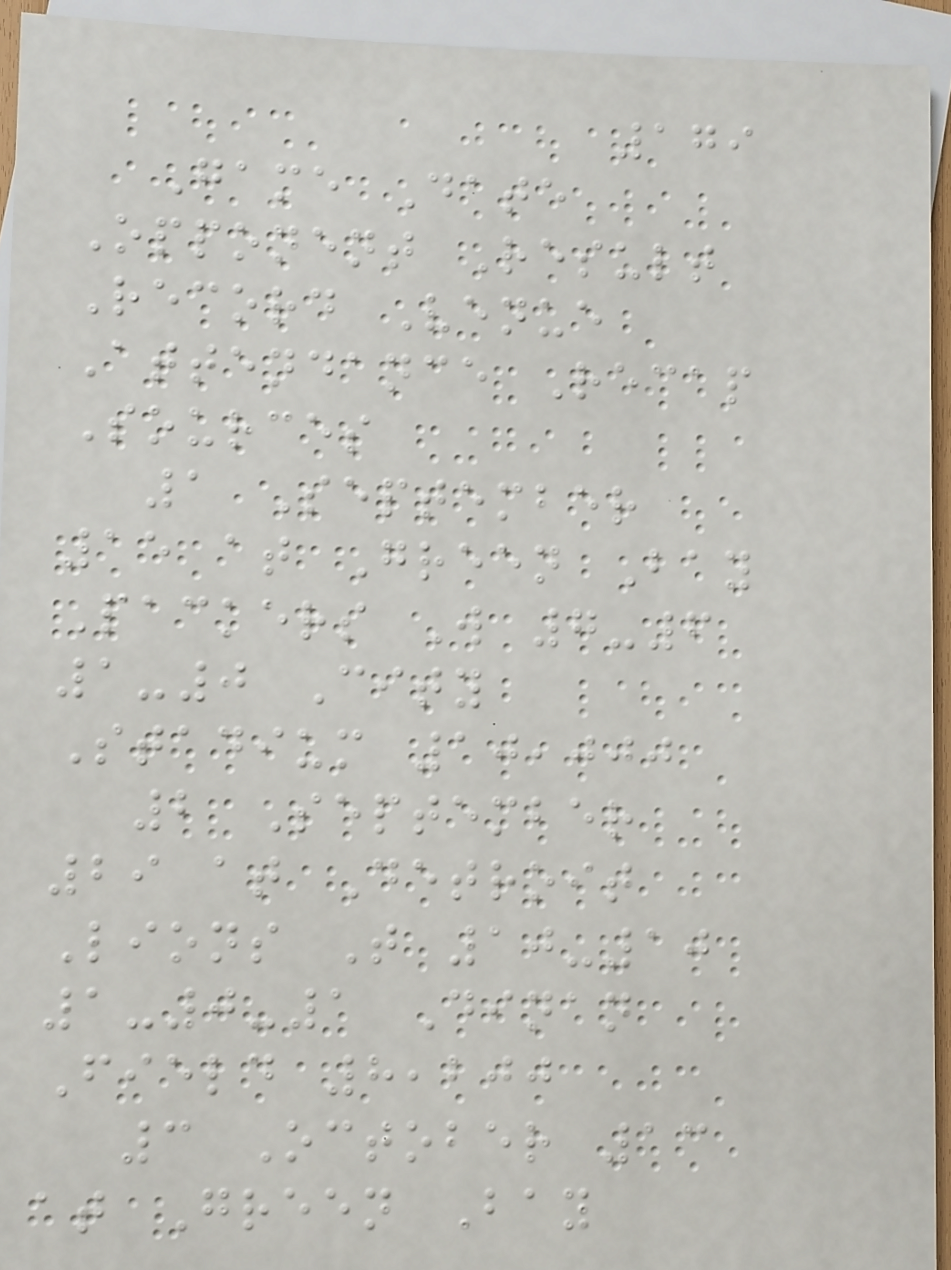179
Game Date
Opponent Result
Record Venue
Attendance Recap
Sources
1 September
15 at Green Bay
Packers W 7-6
1-0 City
Stadium 10,000
2 September
29 at Detroit
Lions T 10-10
1-0-1 Dinan
Field 8,200
3 October 13
at Green Bay
